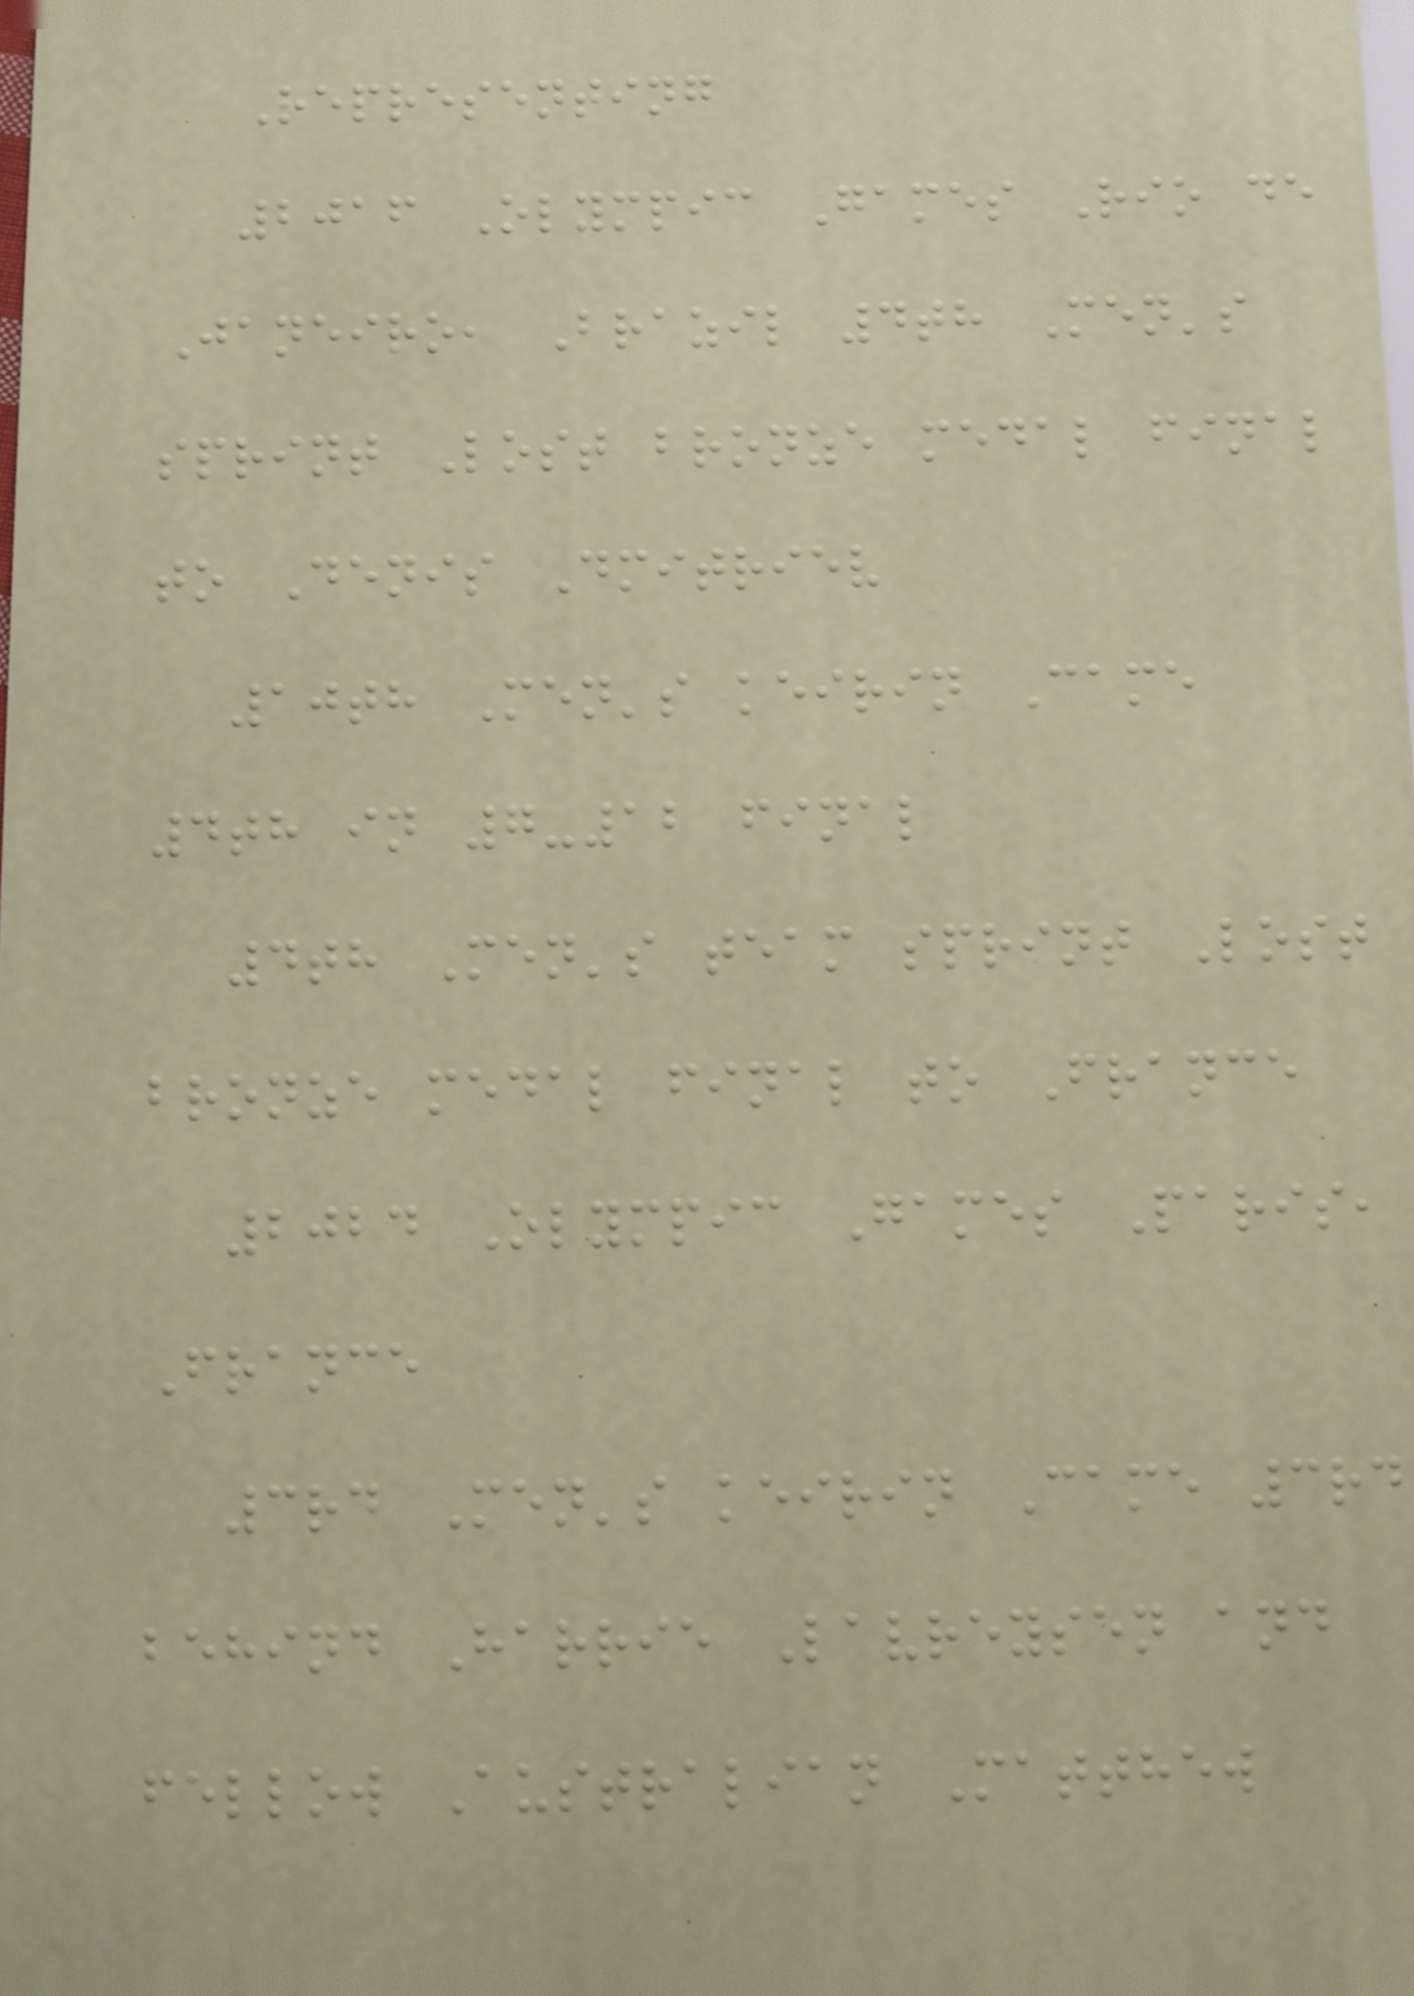Representing
2016 Olympic Games Rio de
Janeiro, Brazil 4th Men's
sprint Lost bronze medal final
to Denis Dmitriev
10th Men's keirin Came
4th in 7-12 final
4th Men's team sprint Lost
bronze medal final to France
2024 Olympic Games Paris,
France
3rd Men's keirin Came 3rd
behind Harrie Lavreysen and
fellow Australian Matthew
